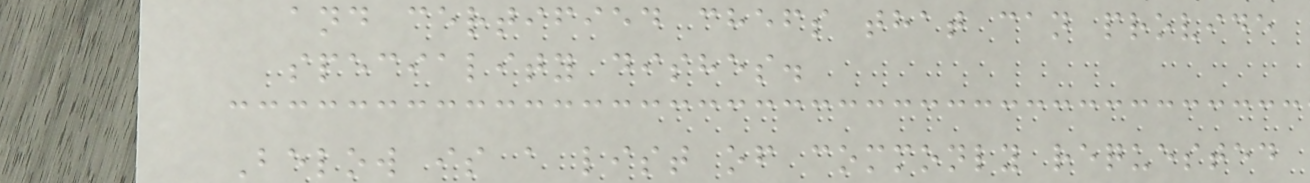and certified chefs that can provide
speciality dishes.
Below is a list of commonly requested
